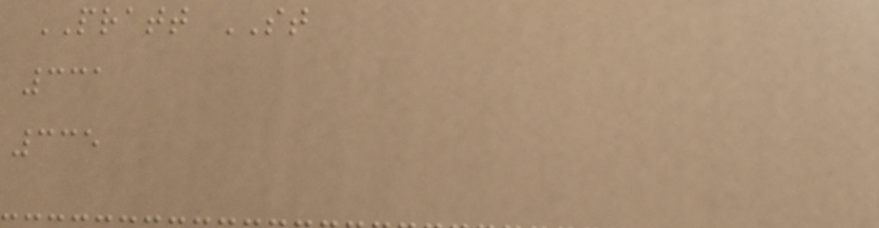PRATT ST
331
335
